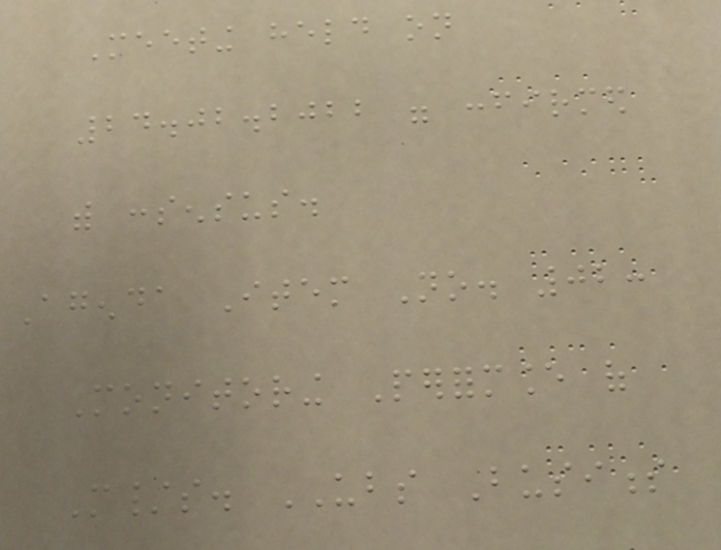Meeting held on
24.02.2022 were confirmed
with consensus.
Agenda Item No. 02:
Monitoring Performance of
M/s. UBS Business
